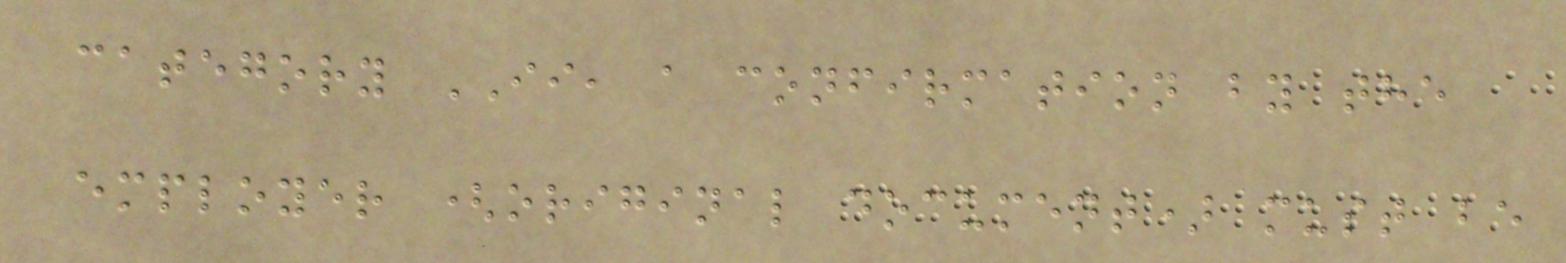category II, a confirmation by the
employer (original document) must be
